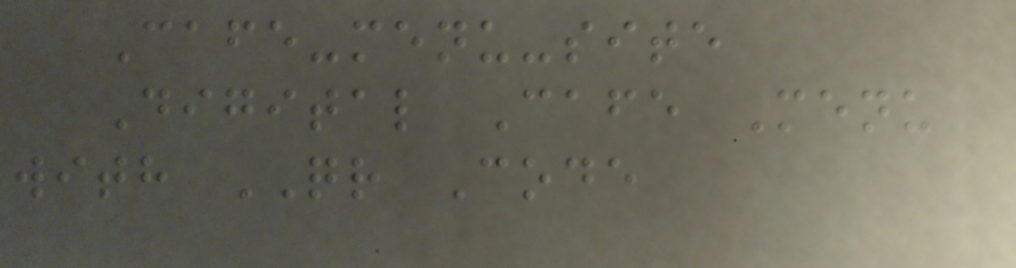Cafe-menu-site
Digital Cafe Menu
with QR Code
